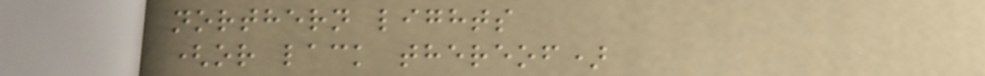northern lights
(or lack thereof)
